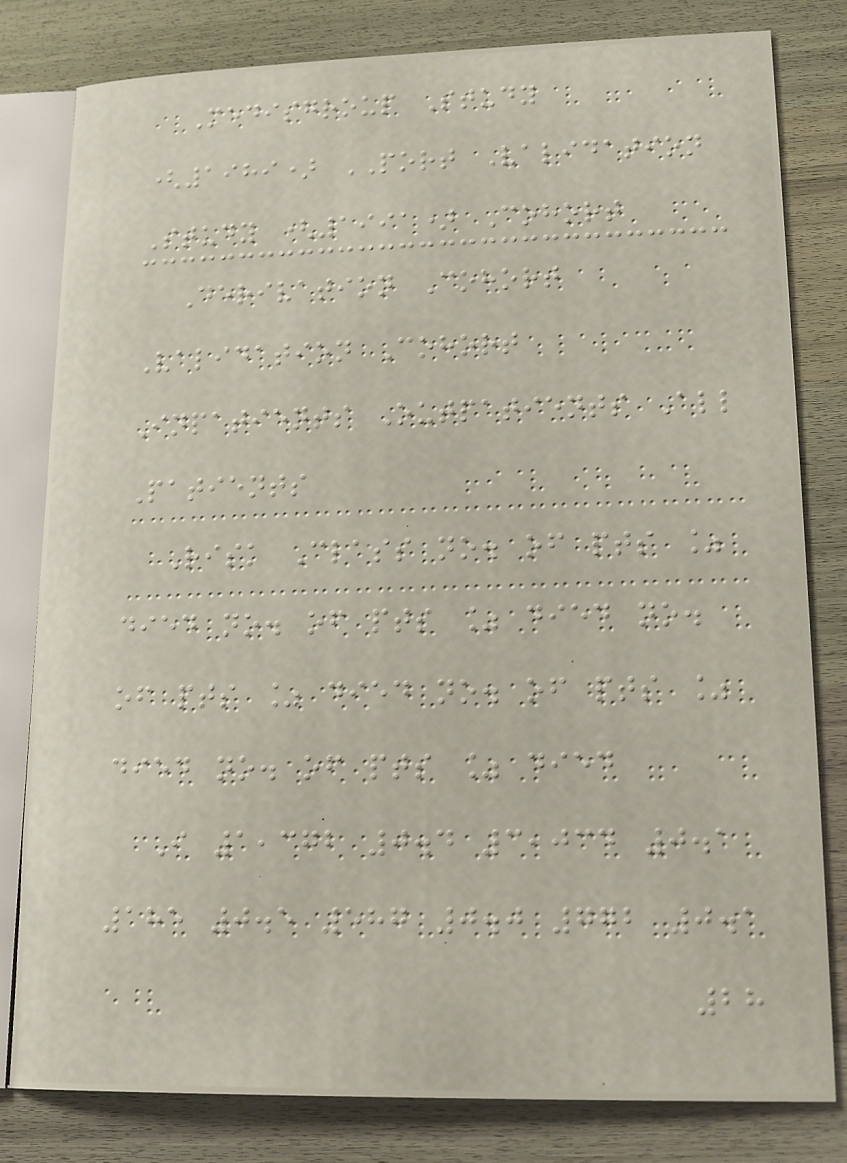Medisgroup Study
(1989) PORT Validation
Study (1991) Cohort
Derivation Cohort
Validation Cohort
Inpatients Outpatients All
Patients
Risk Class no. of pts %
died no. of pts % died no.
of pts % died no. of pts %
died no. of pts % died
I 1,372 0.4 3,034 0.1
185 0.5 587 0.0 772 0.1
28
